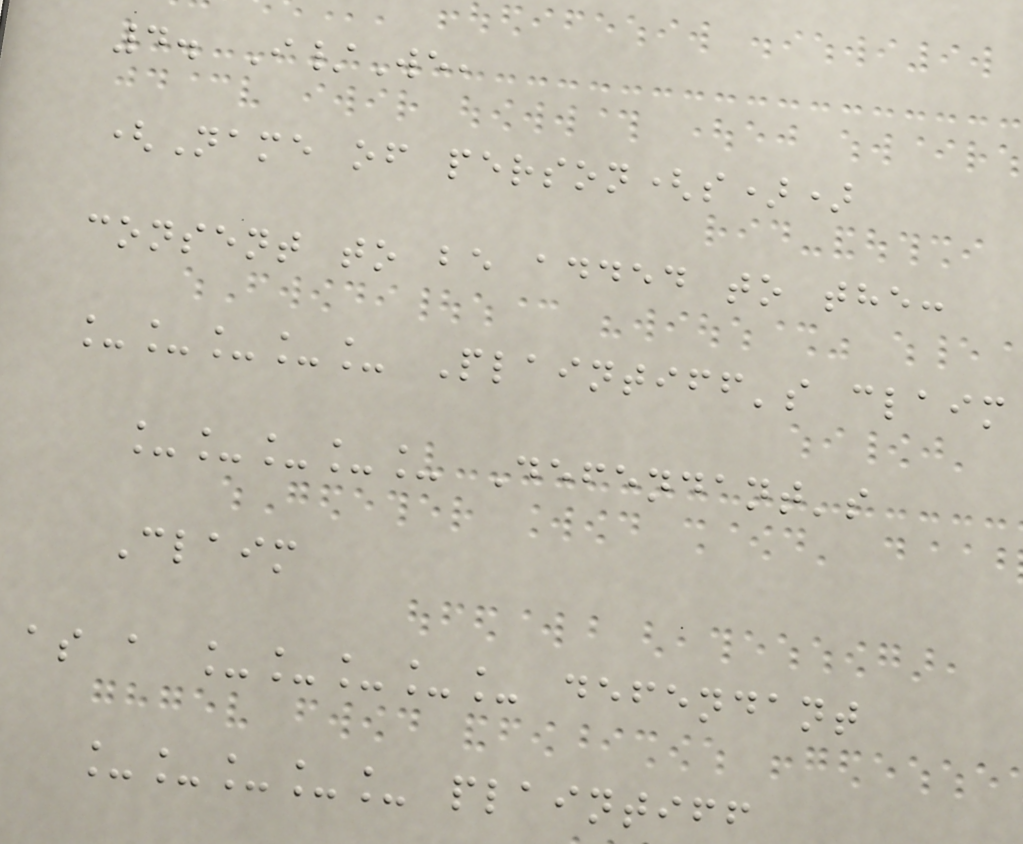4. I/We,
(Name of person(s))
consent to be added to the:
_____ Plaintiff's claim
_____ Defendant's
Claim
as a _____ defendant
_____ plaintiff
